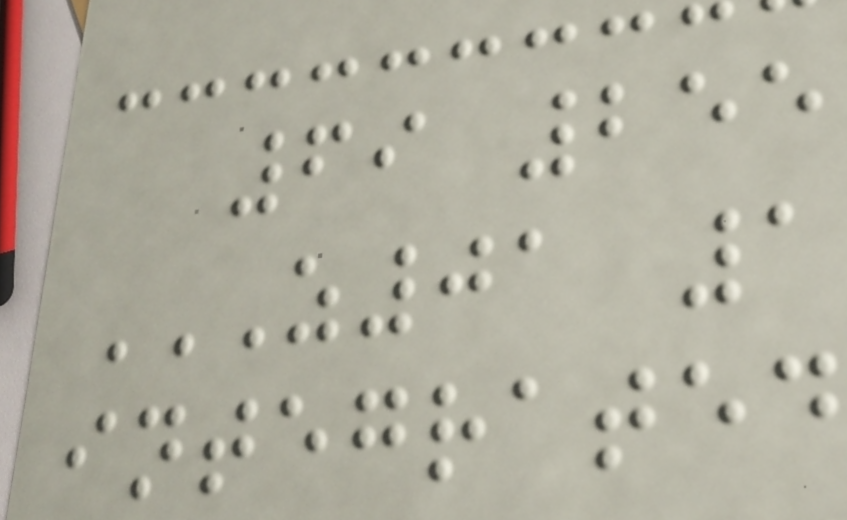69 255
Z01 1
INTEGRATED
